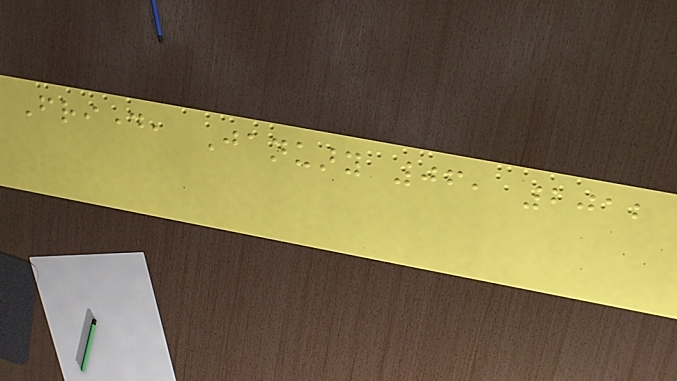Friday, January 06, 2012
